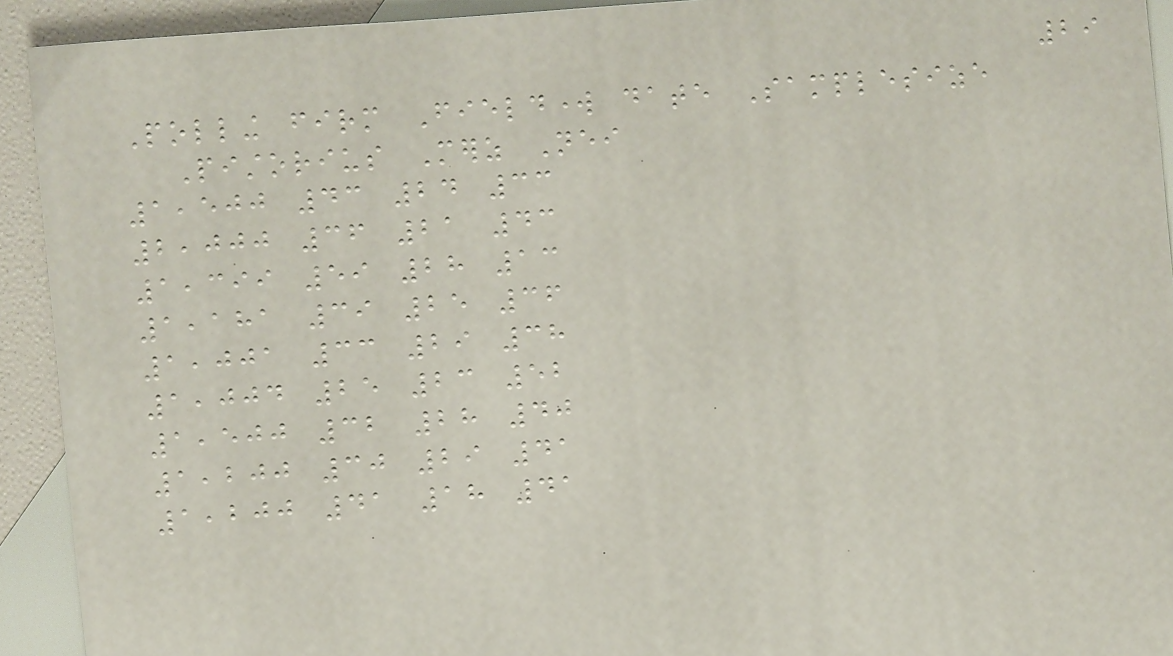29
Polling firm Fieldwork date Samplesize
Pistorius Merz Neither
1,500 43 24 33
2,000 36 21 43
1,399 59 28 13
1,181 39 25 36
1,001 33 29 38
1,004 25 23 52
1,500 32 28 40
1,200 30 29 41
1,200 41 18 41
